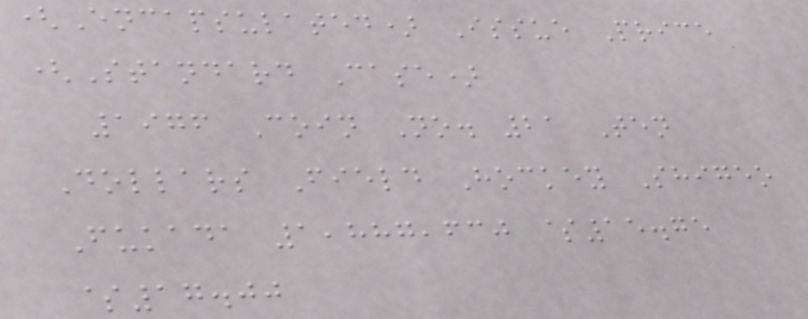(Encapsulated) Issue Price
(Standard Case)
1976 Coin No. 21 Ten
Dollars Field Hockey Shigeo
Fukada 1,887,630 $15.75
$17.00
